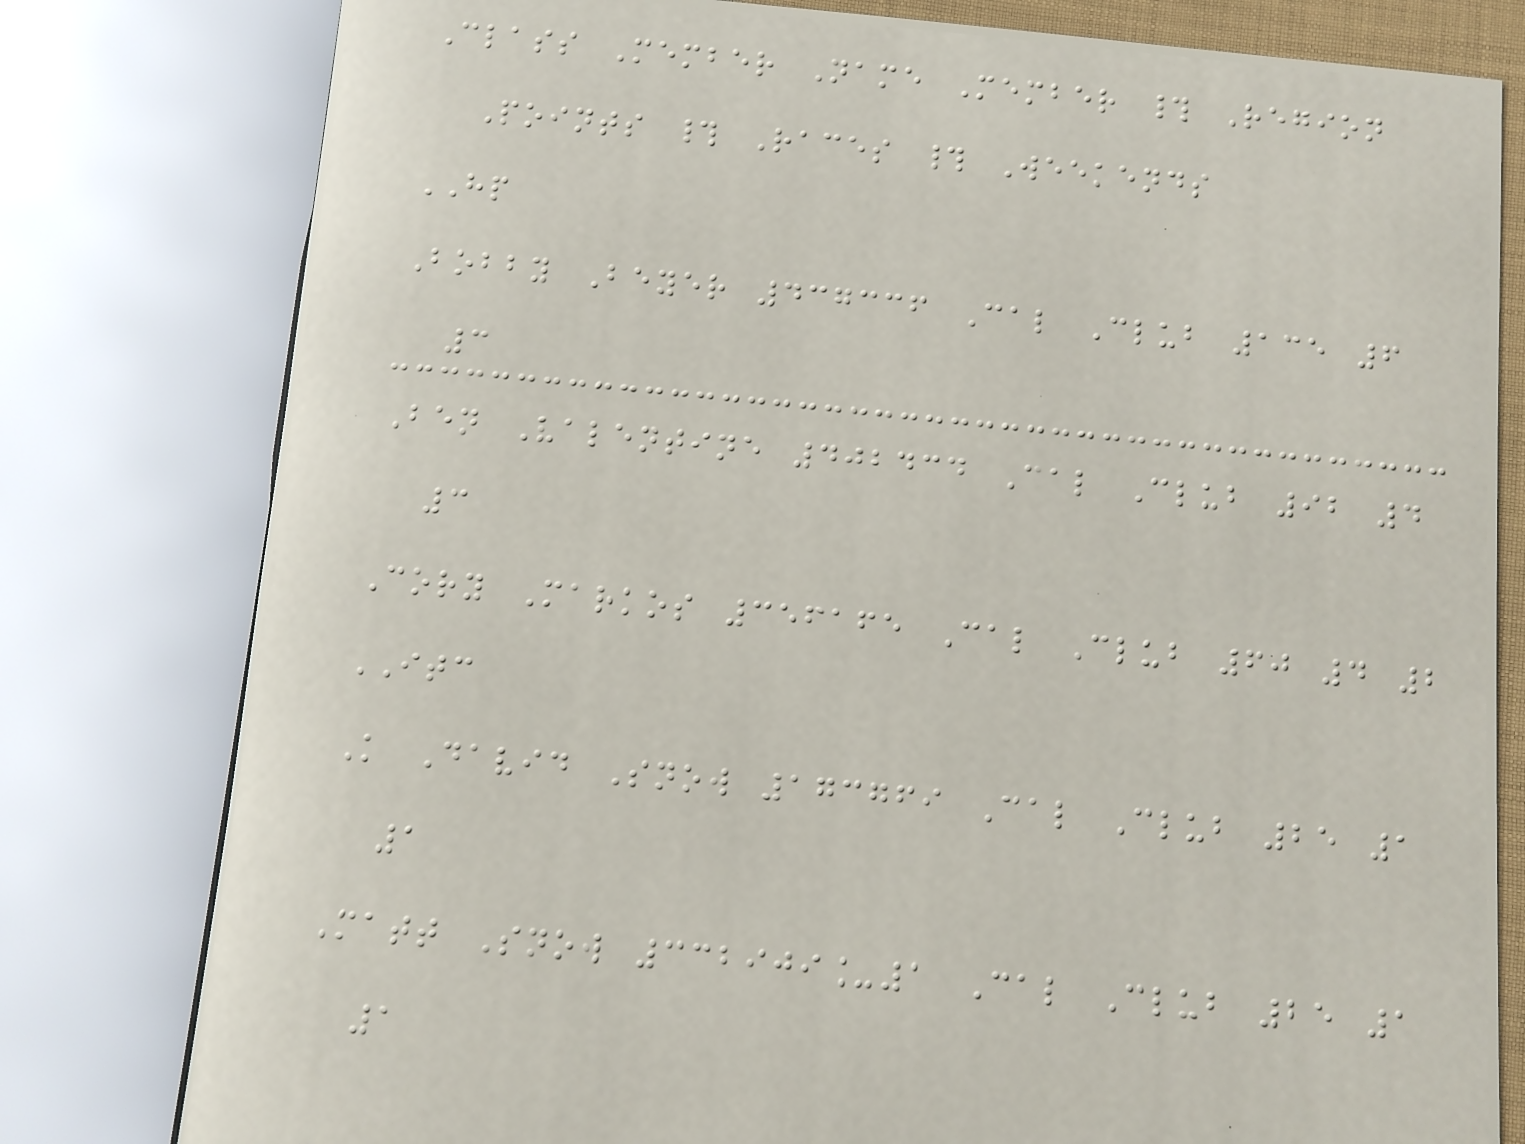Class Member Name Member # Region
Points # Races # Weekends
HP
Bobby Beyer 437336 Cal Club 135 6
3
Ben Valentine 402434 Cal Club 92 4
3
Cory Markos 356165 Cal Club 60 4 2
ITC
K David Snow 173769 Cal Club 25 1
1
Matt Snow 332909_1 Cal Club 25 1
1
